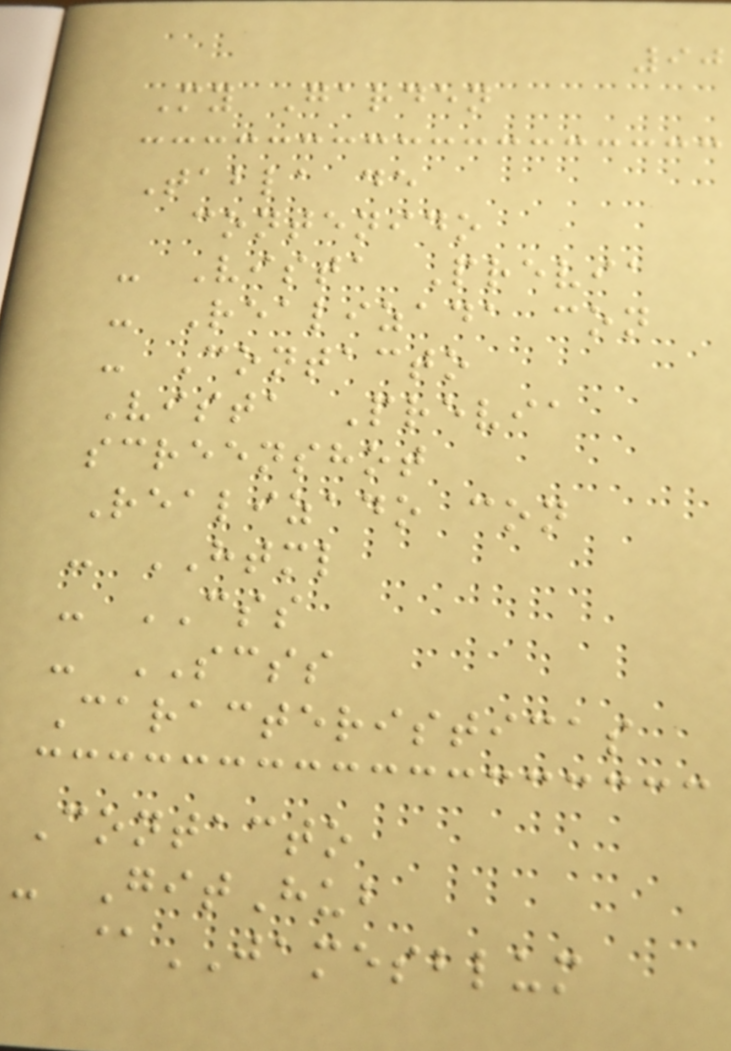90
My Garden
Tabla de
contenido
- Vista Previa
- Realizada con
- Contacto
Vista Previa
screenshot
Realizado con
- HTML
- CSS
- SCSS
Caracteristicas
Contacto
- GitHub
@JAMESBLUM
